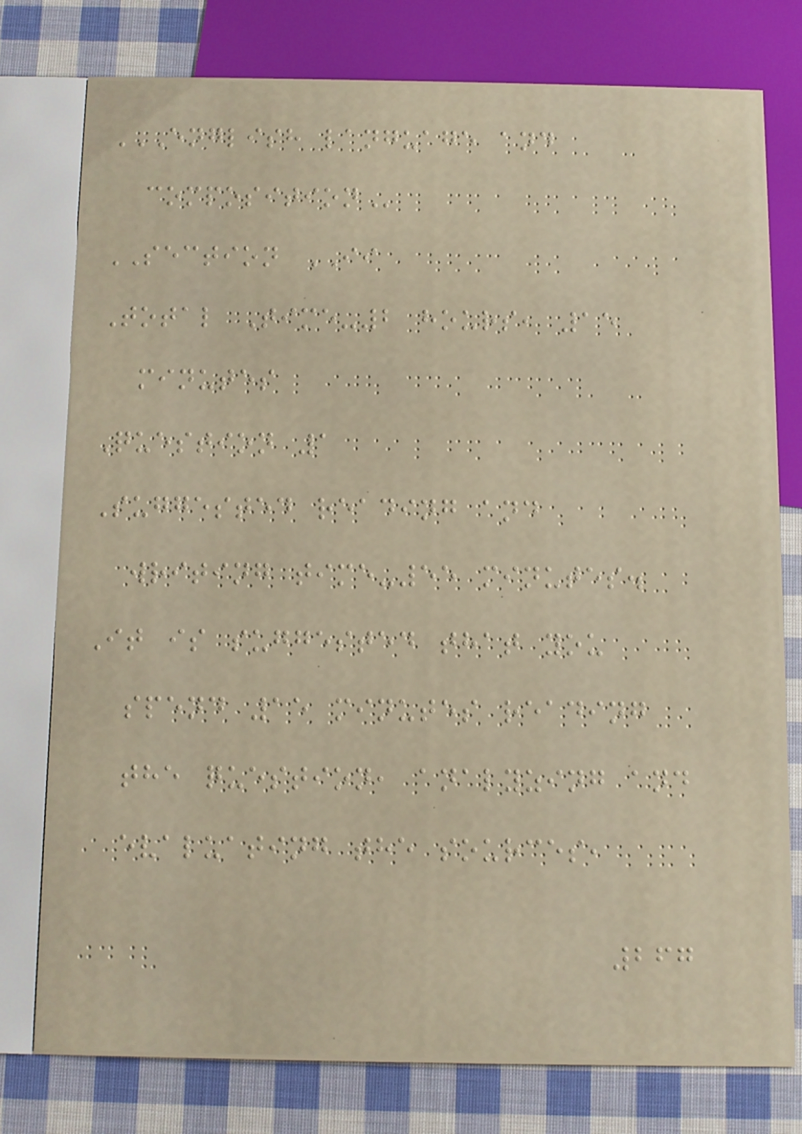ENGLISH LANGUAGE AND
COMPOSITION
SECTION II
Total Time-2 hours, 15
minutes
Question 1
Suggested reading and
writing time-55 minutes.
It is suggested that you
spend 15 minutes reading
the question, analyzing and
evaluating the sources,
267
